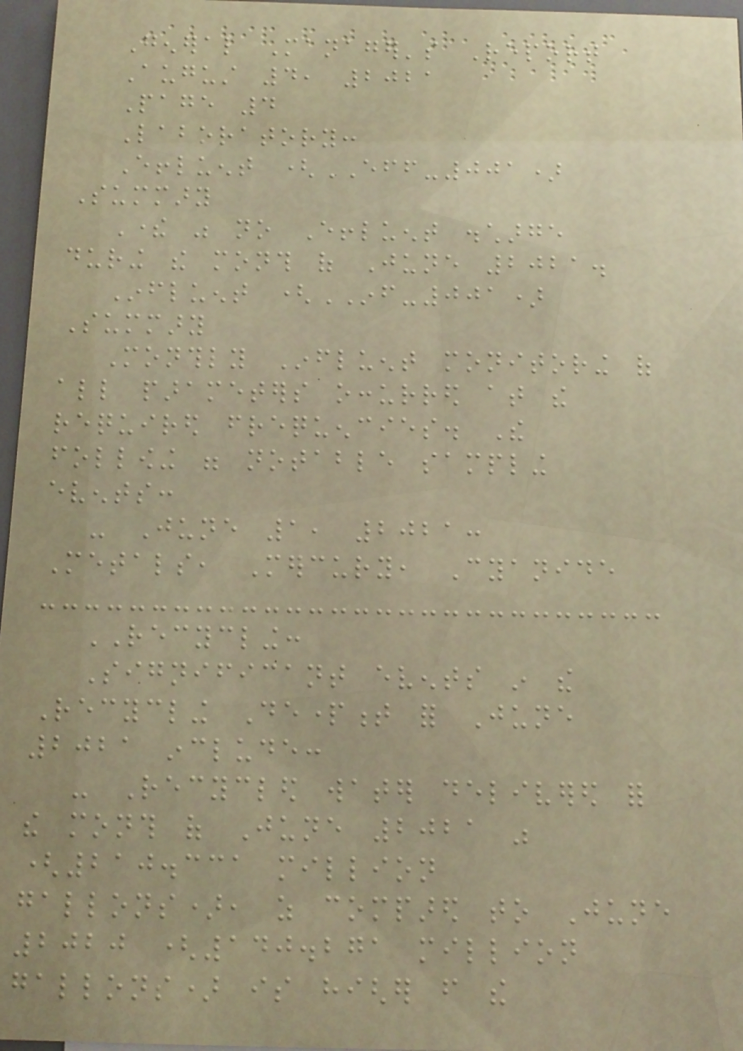General Manager's Report
August 4, 2021
Page 4
Laboratory:
Effluent (EFF-001)
Summary
There was no Effluent discharge
during the month of June 2021.
Influent (INF-001)
Summary
Monthly Influent monitoring of
all parameters occurred at the
required frequencies. The
following were notable sampling
events:
- June 1, 2021:
Metals, Mercury, Cyanide
RECYCLING:
Significant events in the
Recycling Department for June
2021 include:
- Recycled water delivered for
the month of June 2021 was
(210.331 million
gallons), as compared to June
2020 (140.271 million
gallons) is higher from the
